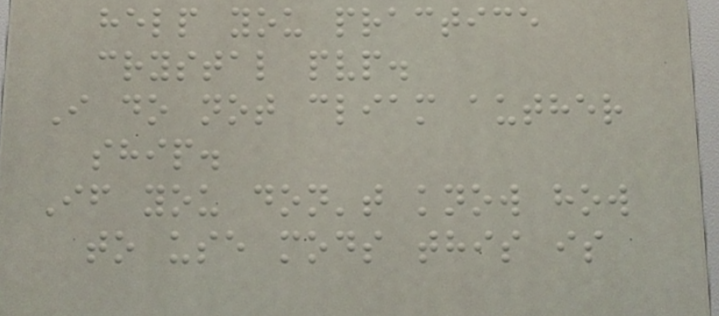help you practice
crystal pvp.
I do not cliam auther
ship.
If you don't know how
to use mods this is
